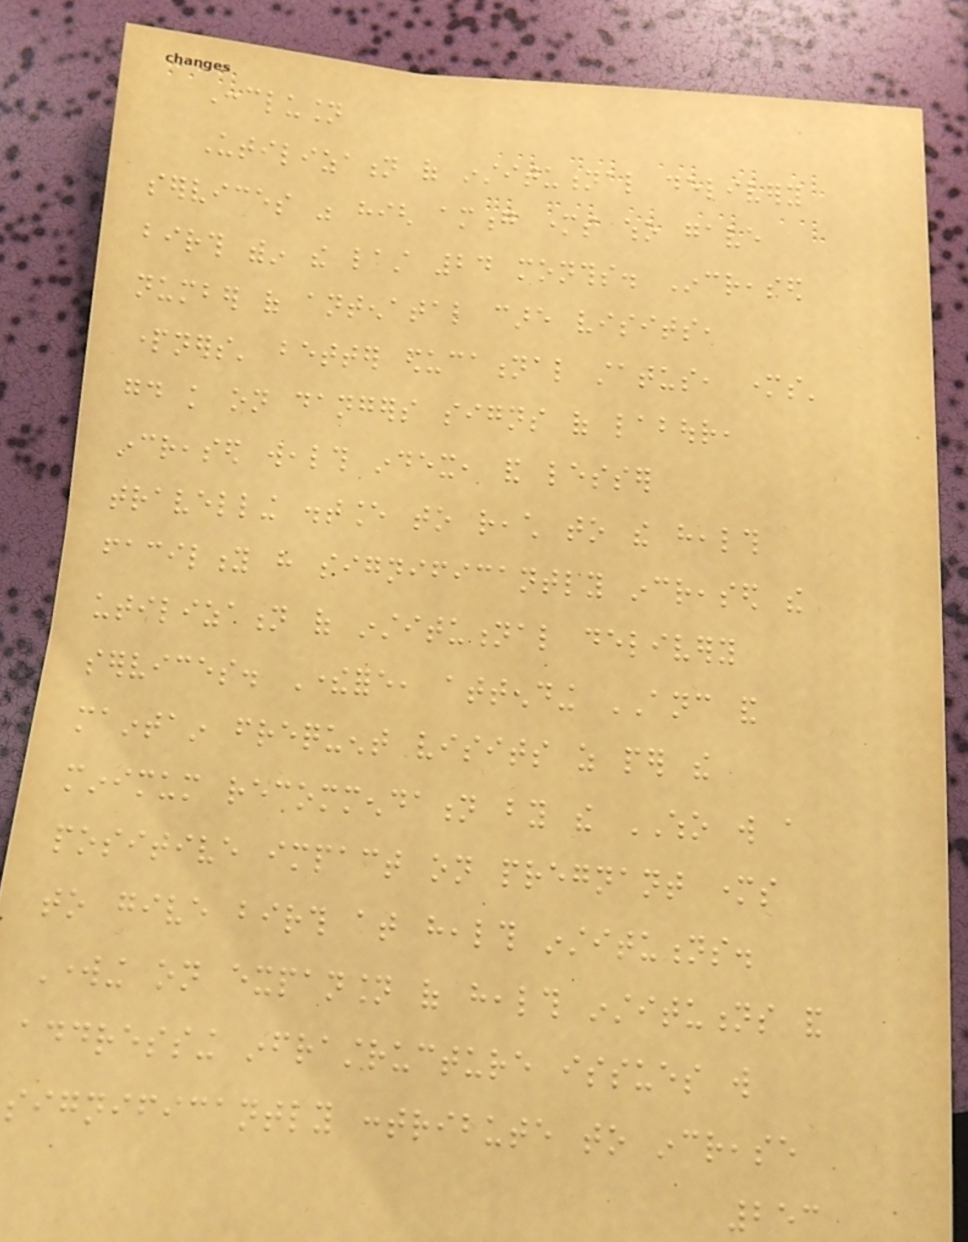Conclusion
Utilization of institutional delivery
services was high among mothers who gave
birth within the last 24 months. Increased
number of antenatal care visits,
partners' better educational status, mothers'
good knowledge on dangers signs of labour,
increased wealth index, and lesser
travelling distance to reach to the health
facility have significantly increased the
utilization of institutional delivery
services. Therefore, attending ANC and
maintain frequent visits as per the
minimum recommendation by the WHO will a
positive impact on pregnant mothers
to give birth at health institutions.
Working on expansion of health institutions and
addressing infrastructure issues will
significantly contribute to increase
253
